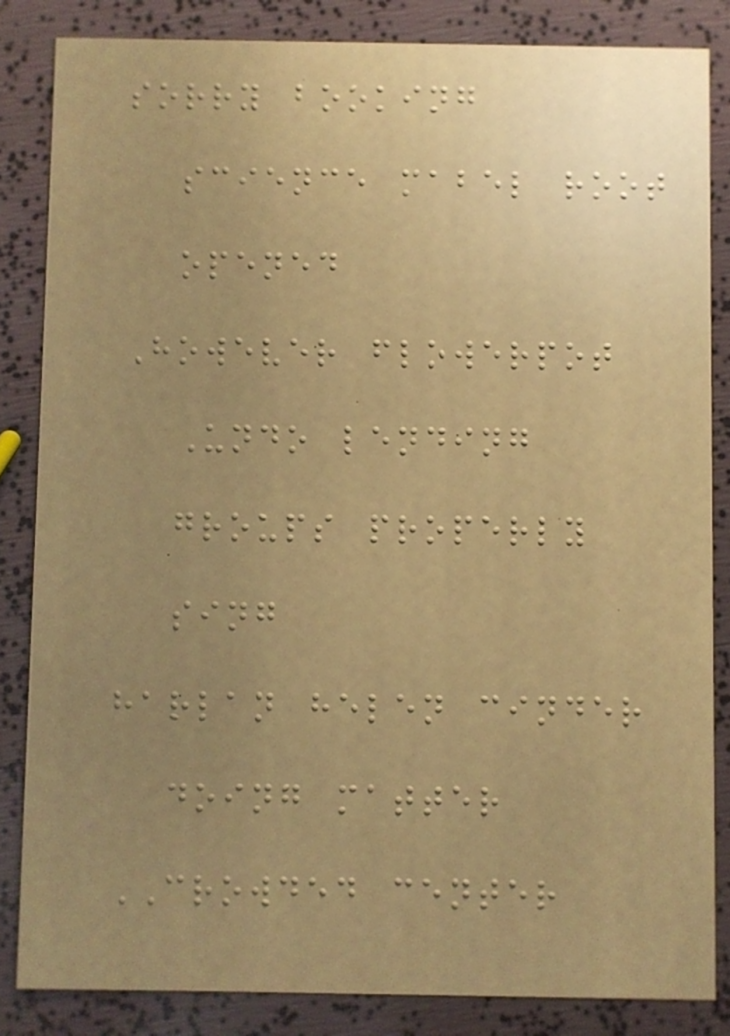sorry booking
science mabel root
opened
However flowerpot
Undo lending
groups properly
sing
harlan helen cinder
doing matter
CROWDED center
